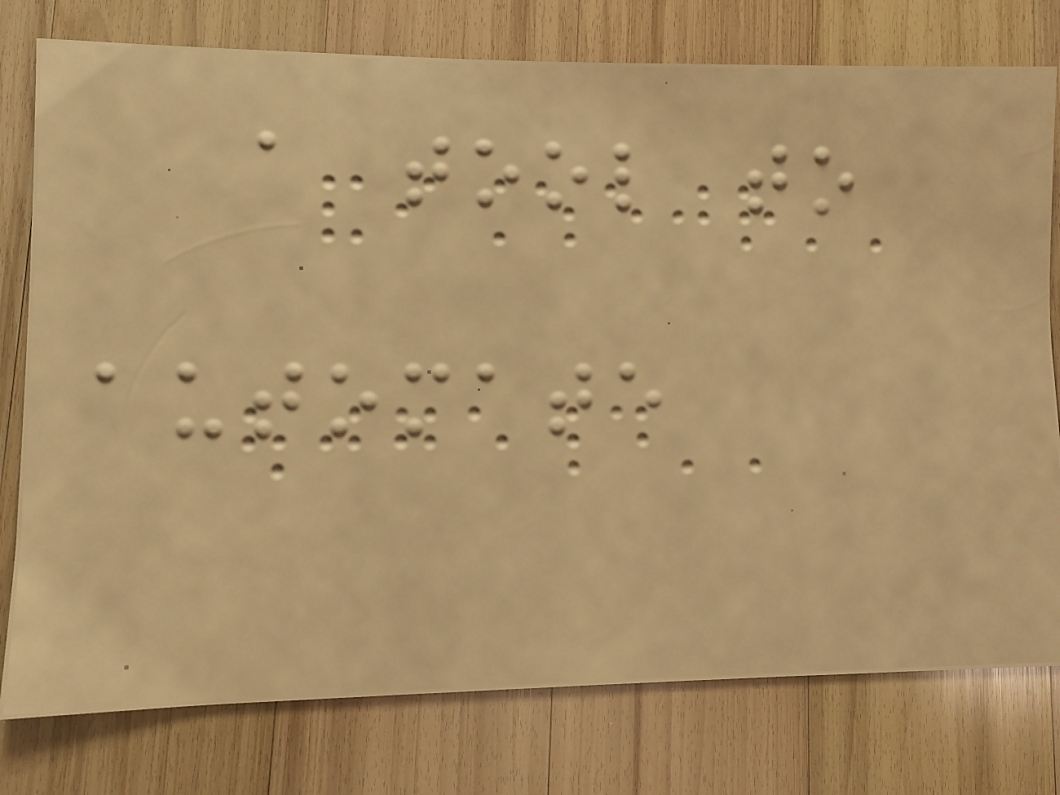a tool to
automate
